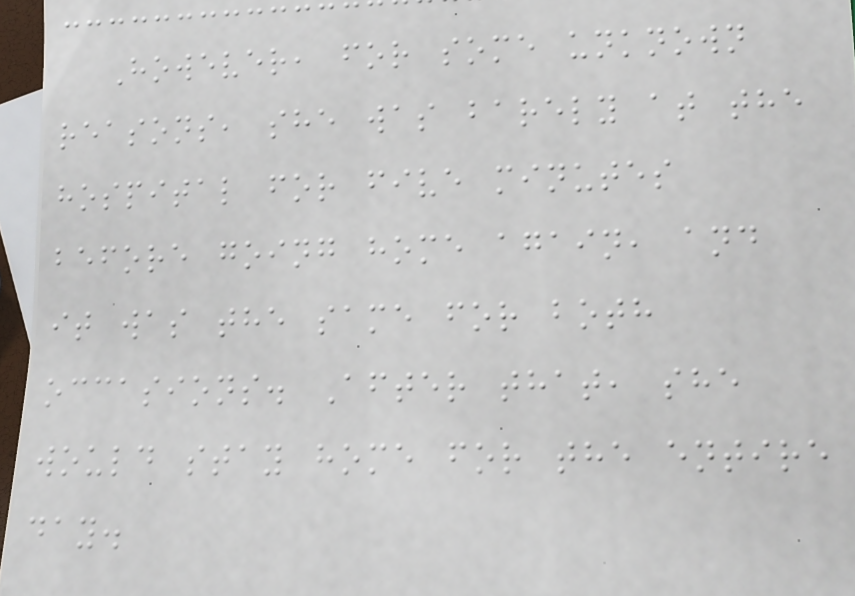However, for some unknown
reasons, she was barely at the
hospital for five minutes
before going home again, and
it was the same for both
occasions. After that, she
would stay home for the entire
day.
